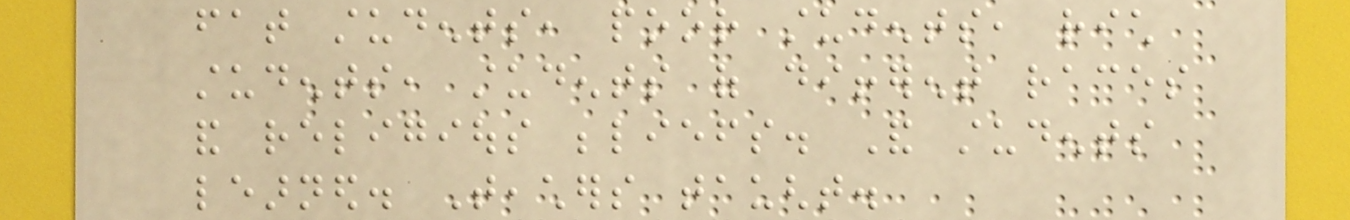fat students, poor students, rich
students, students of different races
and religious beliefs. And students
learned. Teachers taught.
